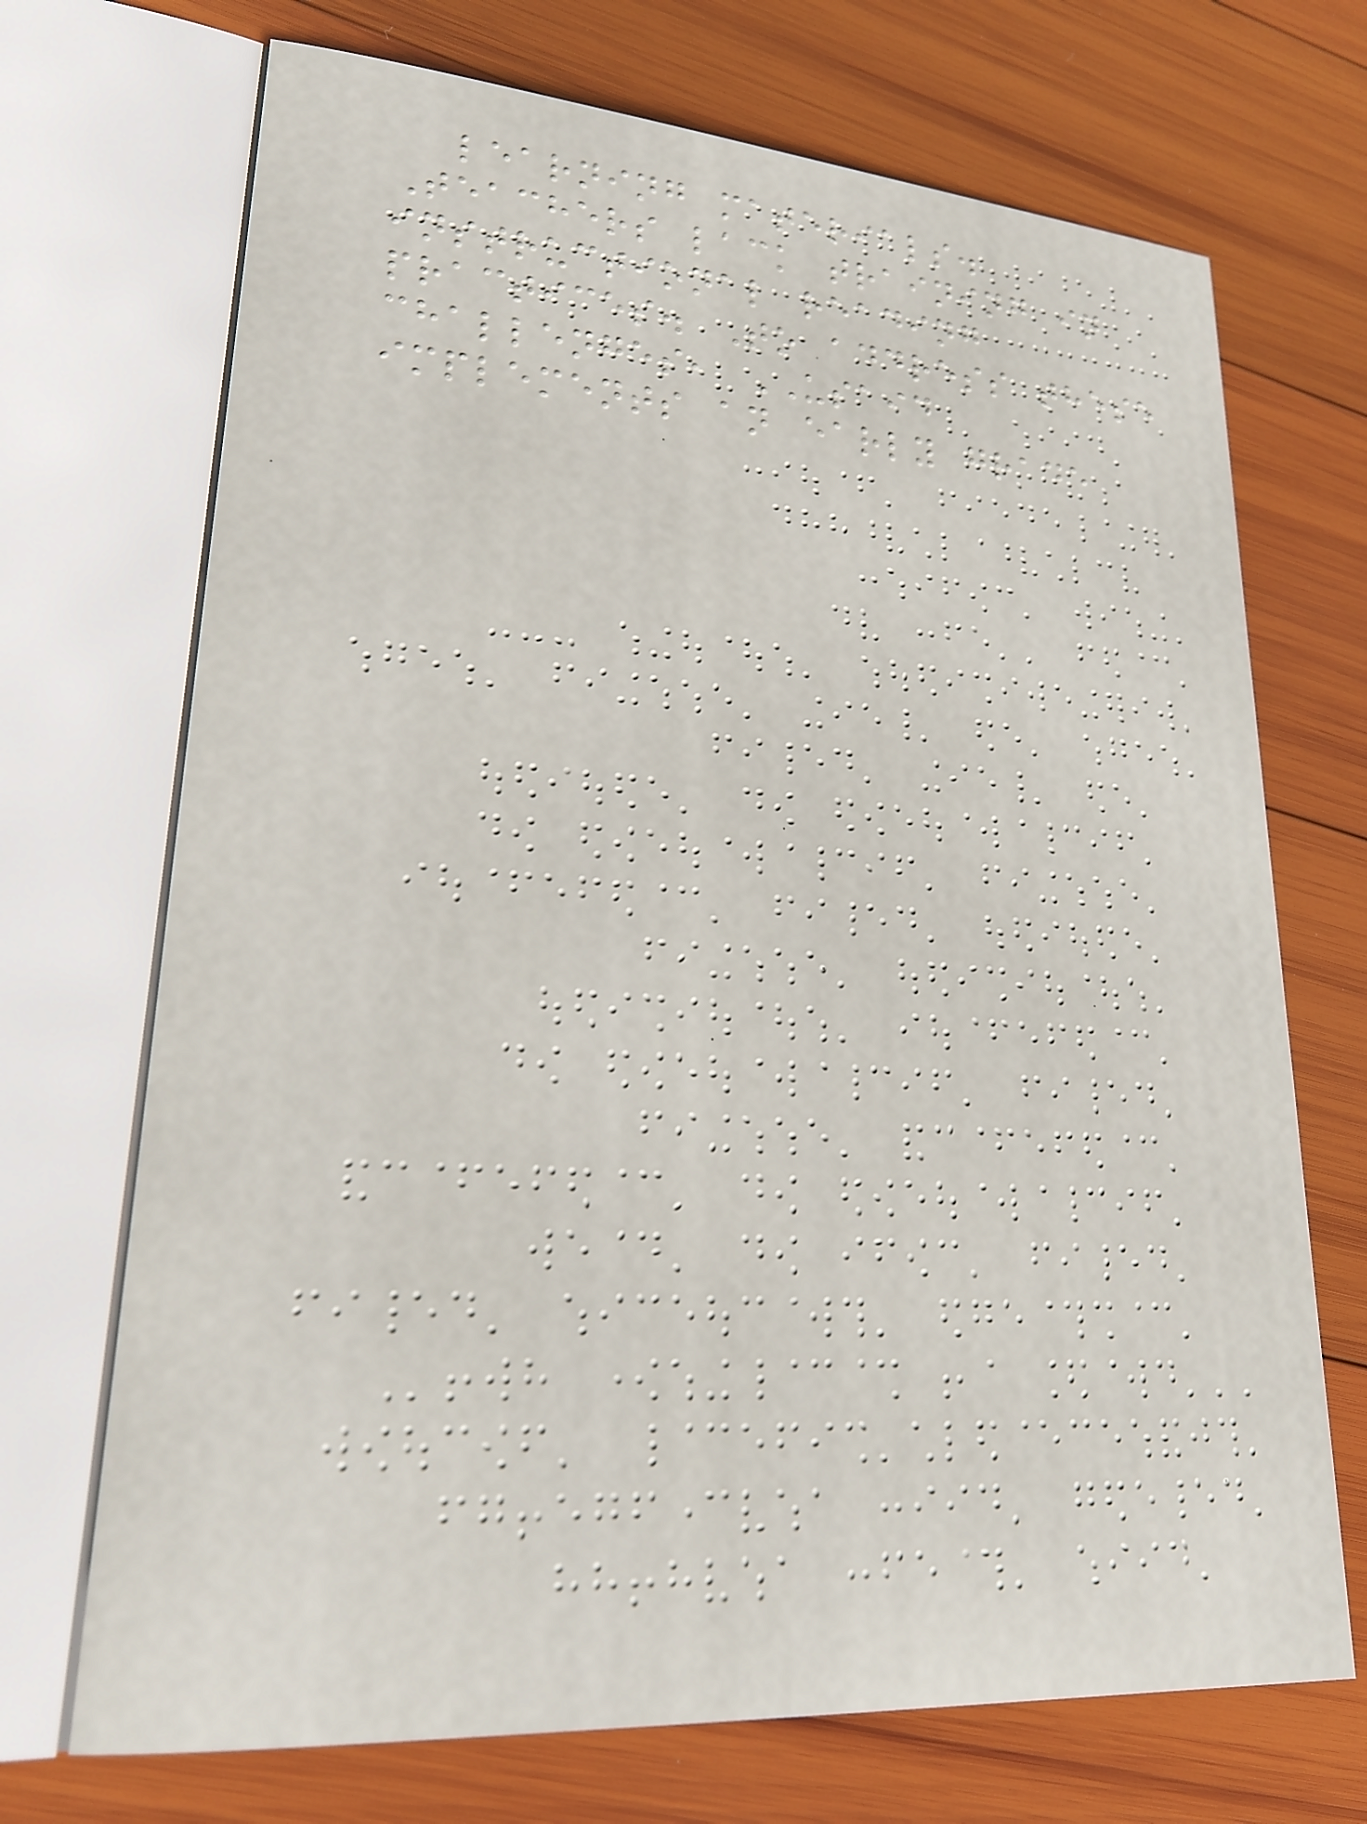learning materials.
Teachers lack training in
instructional reading
practices. To address these
challenges, USAID
implements an early grade
